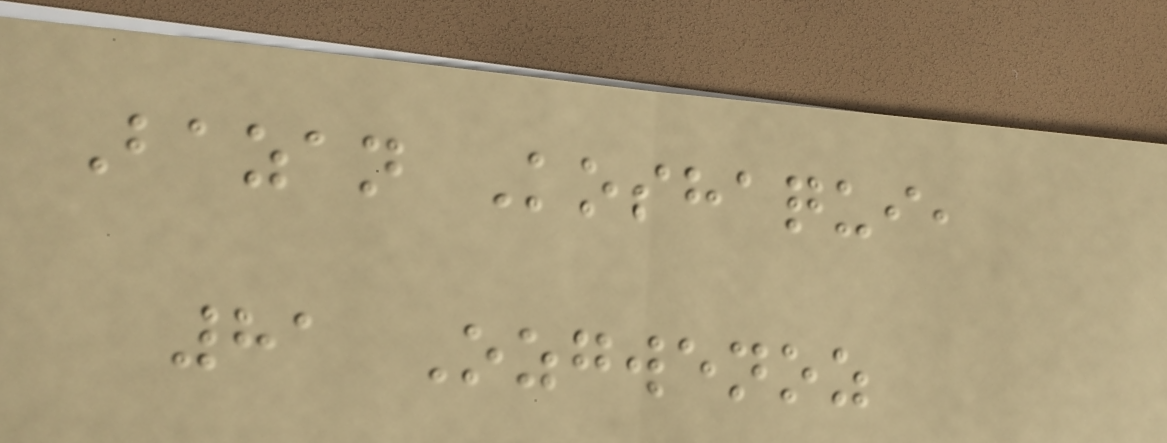Bazan Koshaqui,
81 Ozgwenoz
